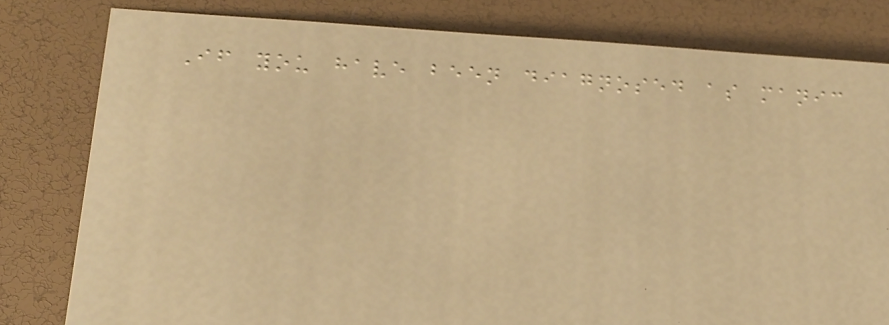If you have been diagnosed as manic
